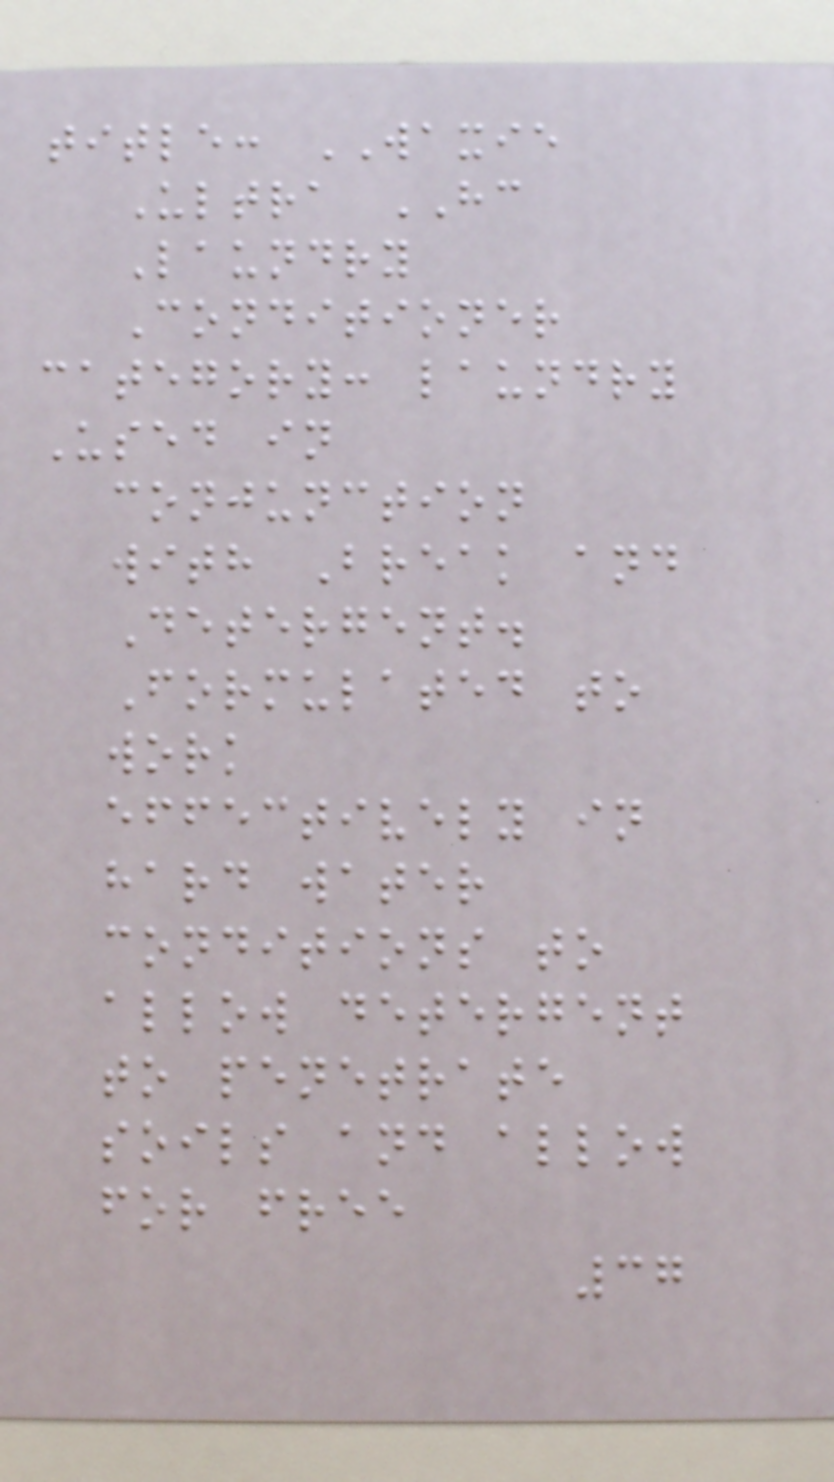title: WAXIE
Ultra HC
Laundry
Conditioner
category: laundry
Used in
conjunction
with Break and
Detergent.
Formulated to
work
effectively in
hard water
conditions to
allow detergent
to penetrate
soils and allow
for free
37
